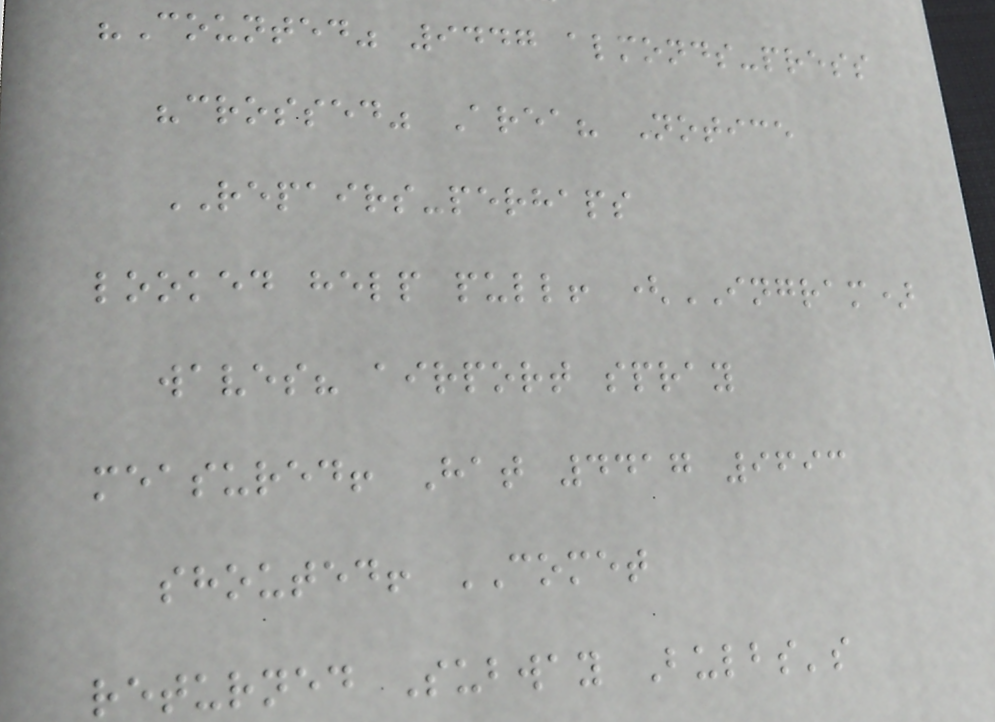"Counted" 9447 almonds-press
"crossed" Area? Notice
REPAIRS-perhaps
looked help pull! (INGRAM)
waves? airport spray
measured! Hat 4417 9693
shouted! COMET
returned Subway Bulbs's
